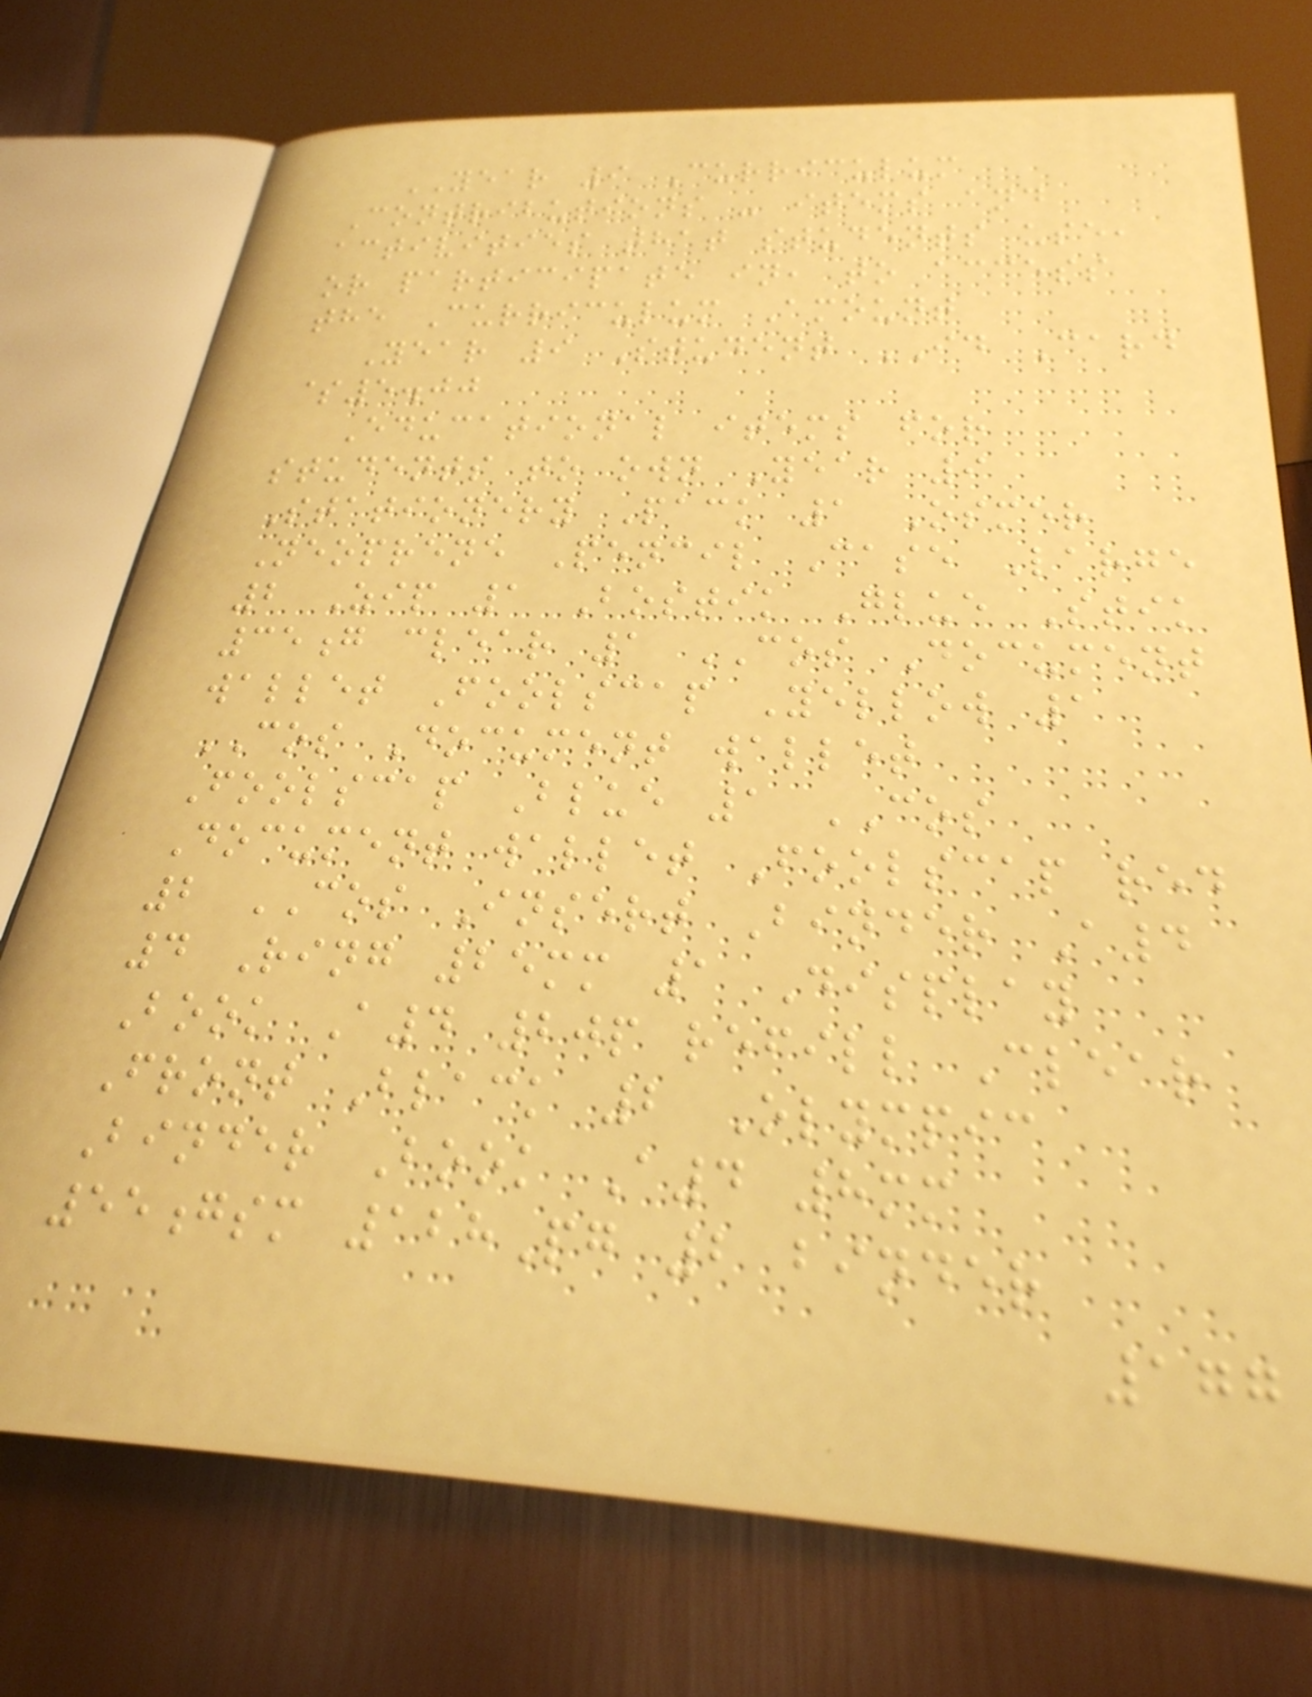YEAR 9 Curriculum
Contributions - items and
activities that students use,
or participate in, to access
the Curriculum Amount
Year 9 Student ID Card
$5.00
Educational items for
students to own Year 9
Stationery Pack 1 Osmer
Neoprene Pencil Case Large
2 Zip 1 Bostik Glue Stik
35g clear 1 COS Document
wallet Foolscap Yellow 1
COS Document wallet
Foolscap Blue 1 COS
Document wallet Foolscap red
2 COS Insert Binder A4
4 Ring 25mm 1 Display
Book A4 20p refill Clear
Front Black 2 Olympic
Binder Book A4 8mm
55gsm 128Pg 2 binder
177
